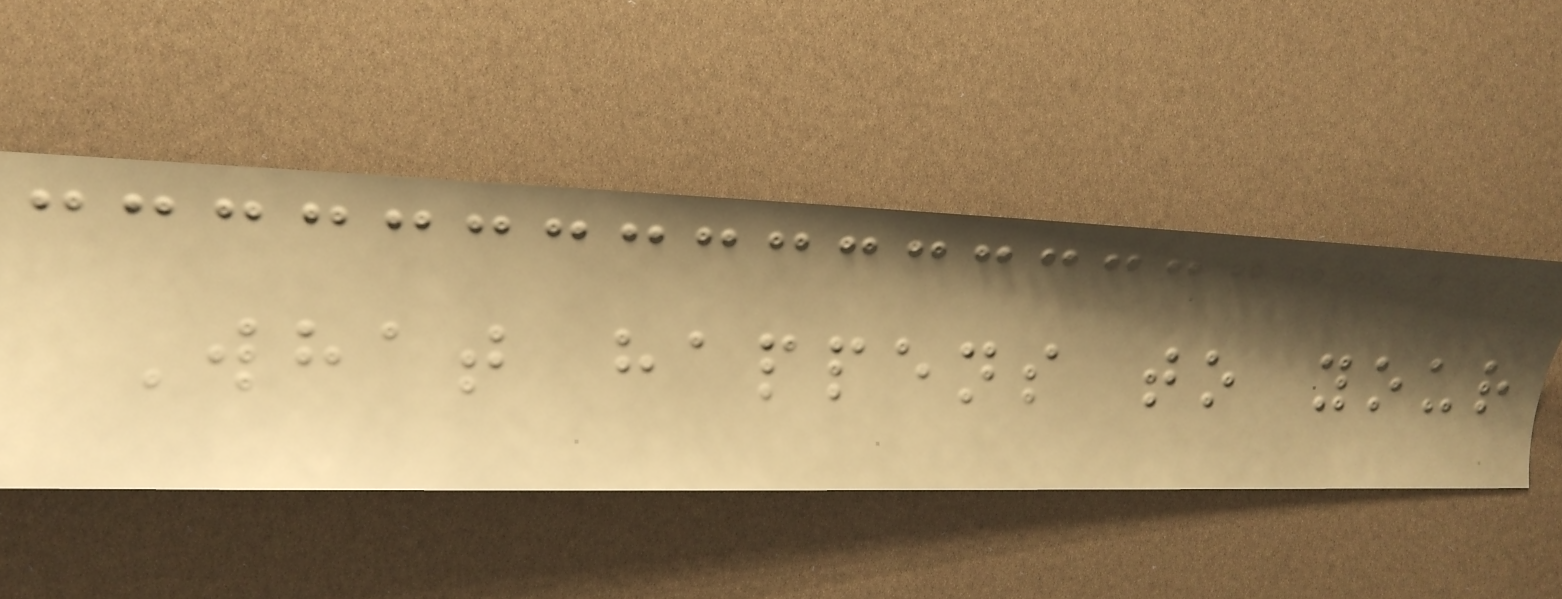What happens to your
